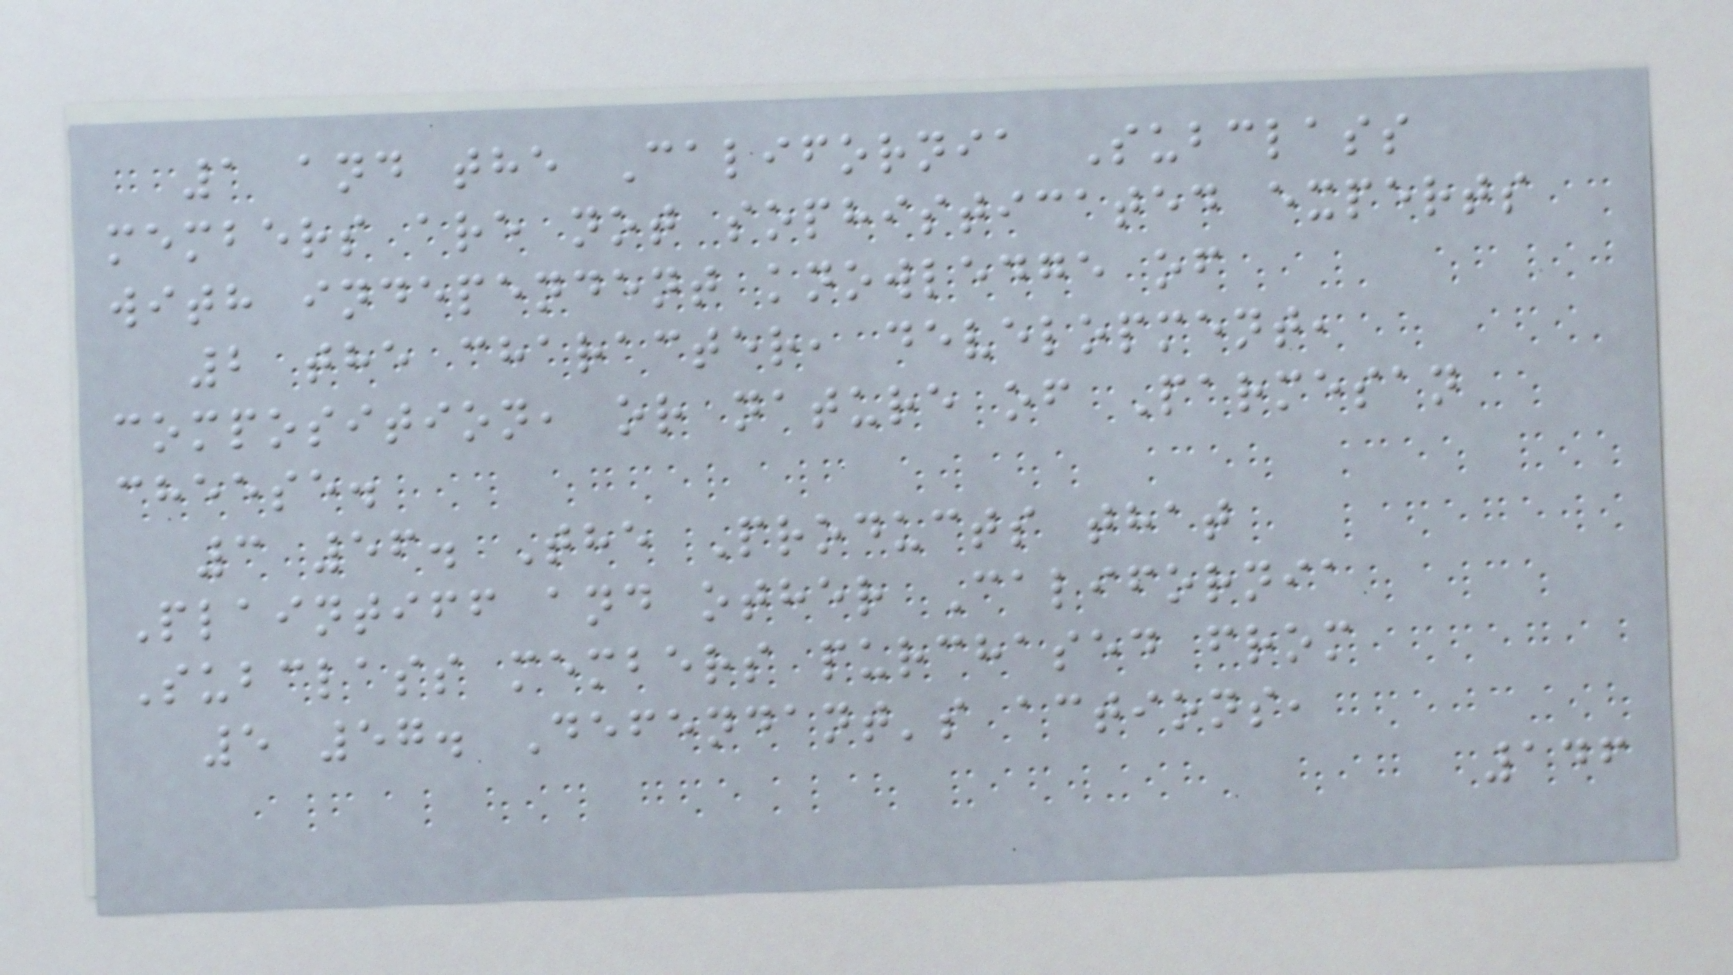1 and the California Subclass
members are not sophisticated experts
with independent knowledge of
2 the character, development,
composition, or nature of Parmesan
cheese.
3 56. The Products that
Plaintiff and other California
Subclass members purchased from
5 57. Defendant's actions,
146
